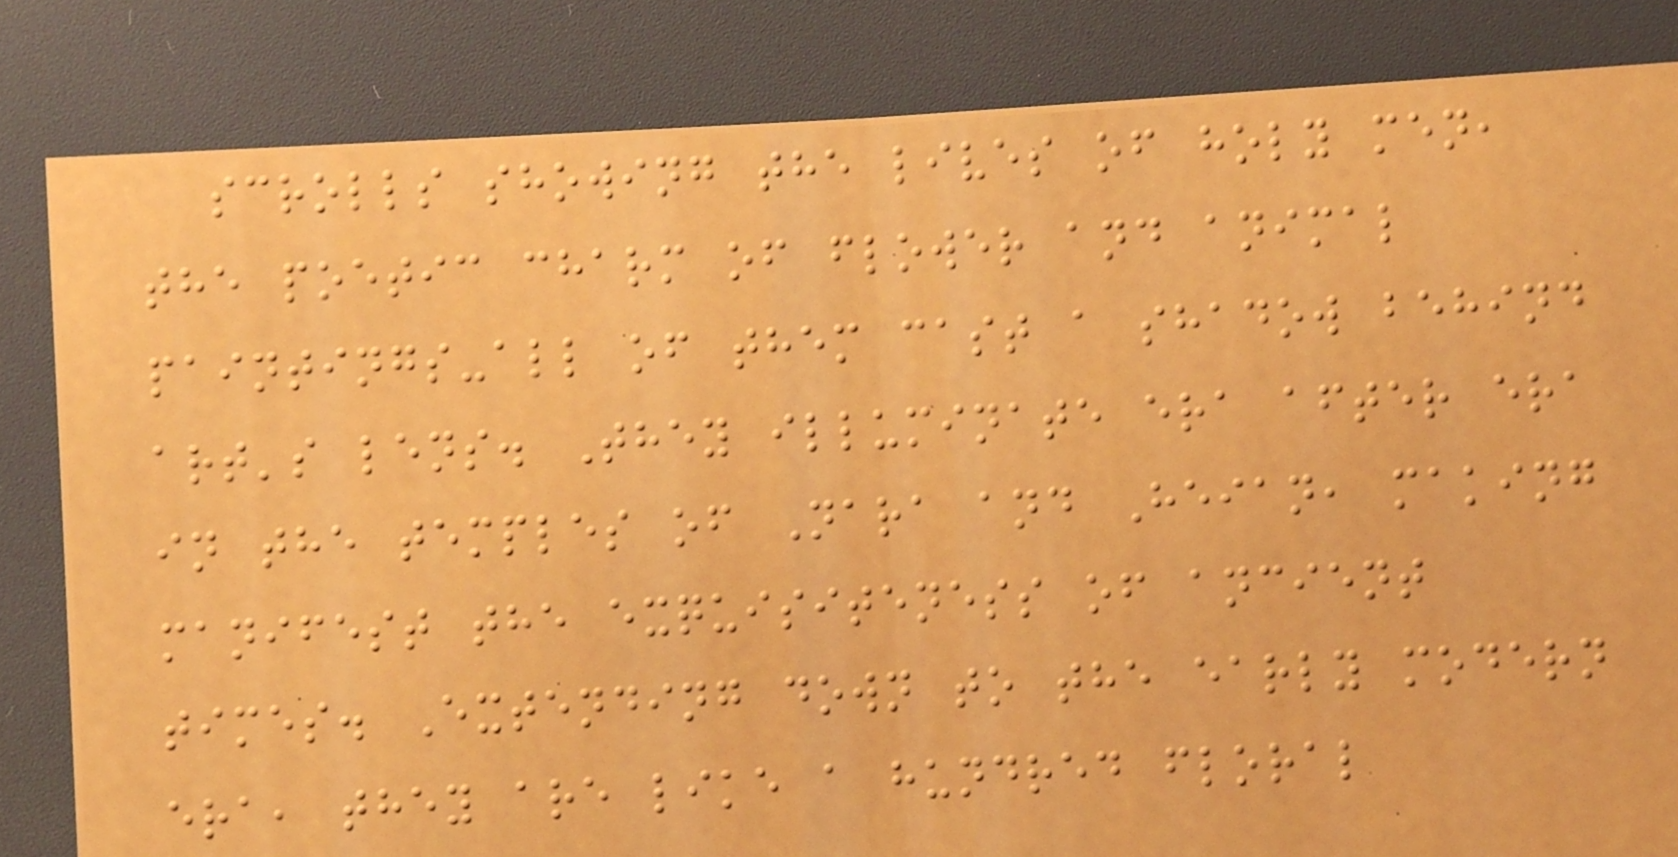scrolls showing the lives of holy men,
the poetic charm of flower and animal
paintings-all of them cast a shadow behind
art's lens. They illuminate era after era
in the temples of Nara and Heian, making
manifest the exquisiteness of ancient
times. Extending down to the early modern
era, they are like a hundred floral
